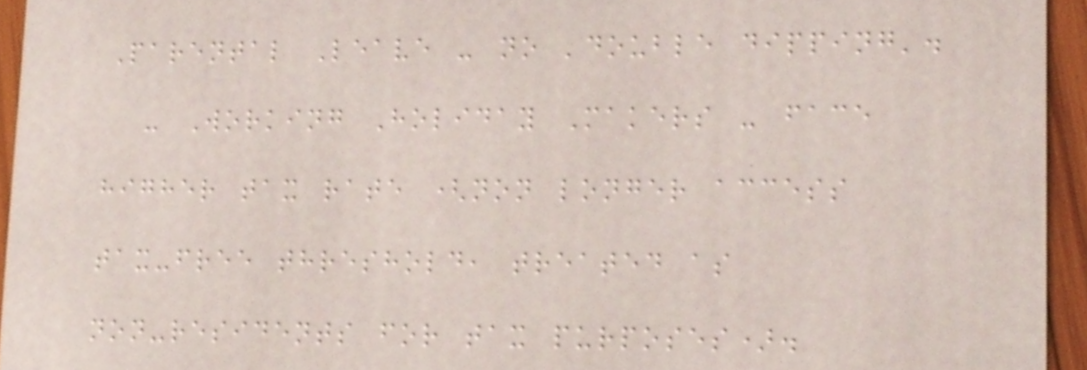Parental Leave - no 'double dipping'.
- Working Holiday Makers - face
higher tax rate (non longer access
tax-free threshold, treated as
non-residents for tax purposes).
